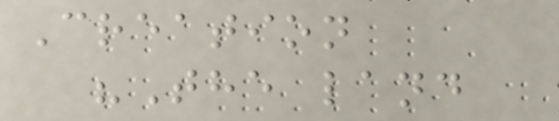Creation
"The land
